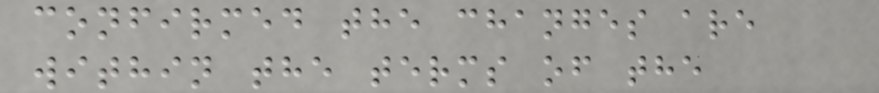confirmed the changes are
within the terms of the
